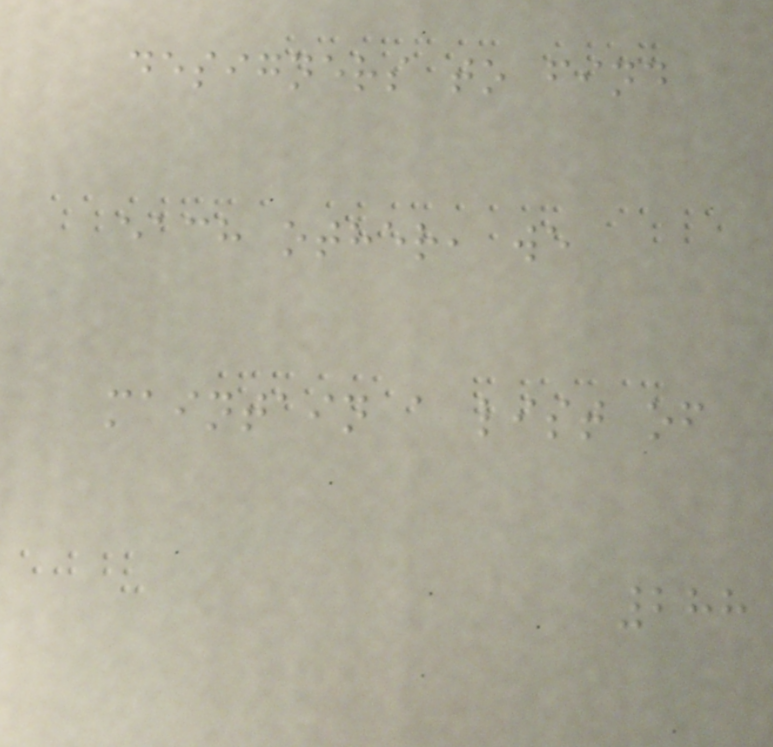designers to find
each other, we
maintain a list of
288
